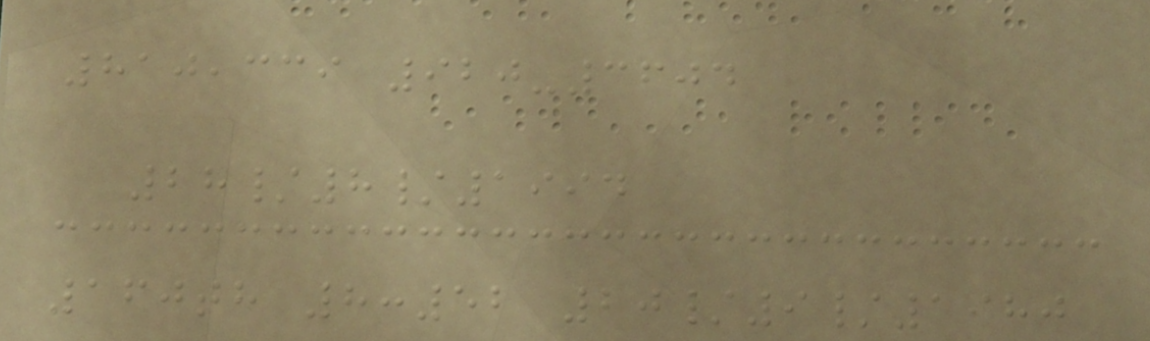810,339 920-3604
28/8/1994
160th 8:52 20/9/1980
